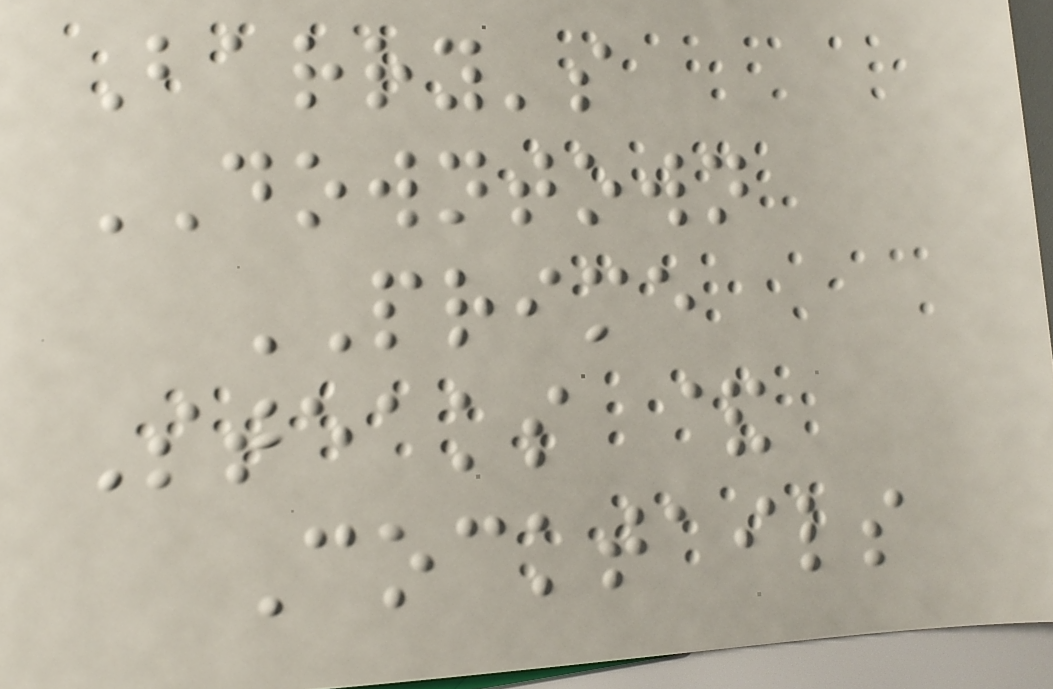Barry's
DOWNTOWN
PRIME
Steaks &
Cocktails
